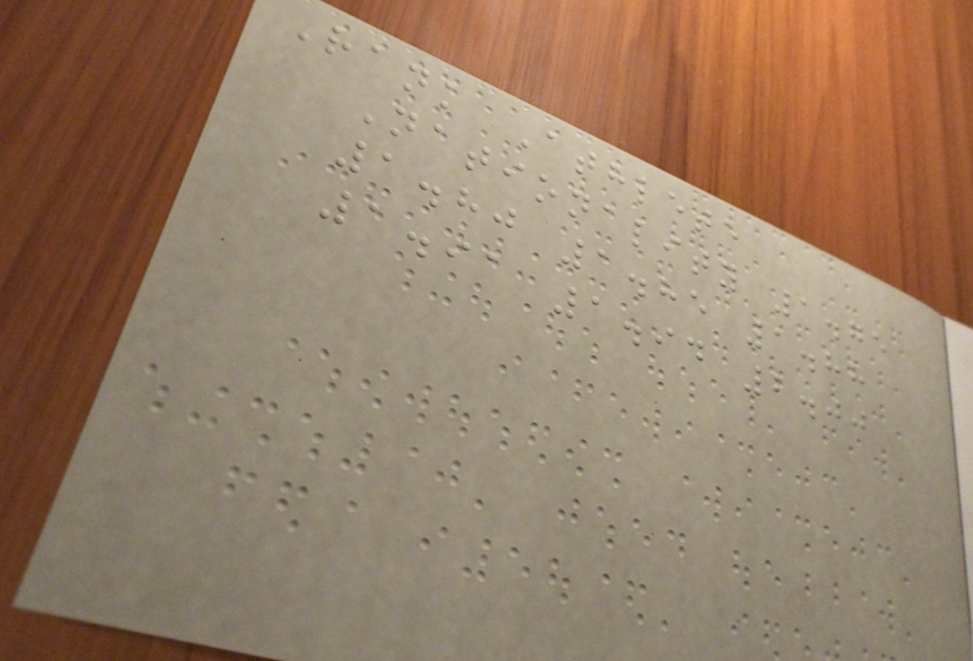Rank Athlete
Nationality 1.75
1.80 1.85 1.88
1.91 1.94 2.00
